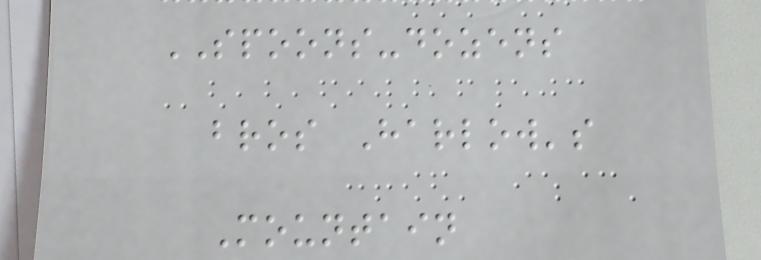SPOONS-dozens
bros Harlow's
Mountain
